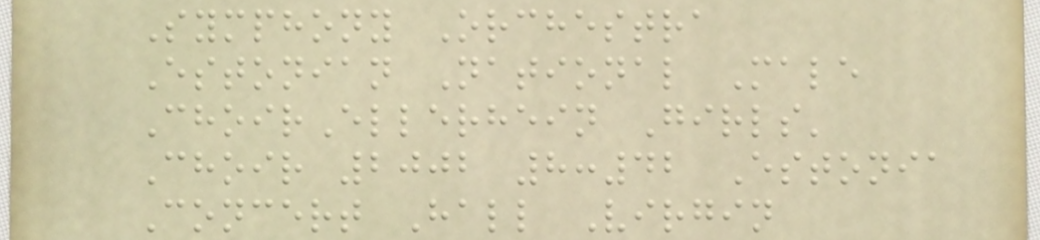Symphony Orchestra
Estonian National Male
ChoirEllerhein Girls'
Choir 2002 8:42 Estonia
Concert Hall Virgin
